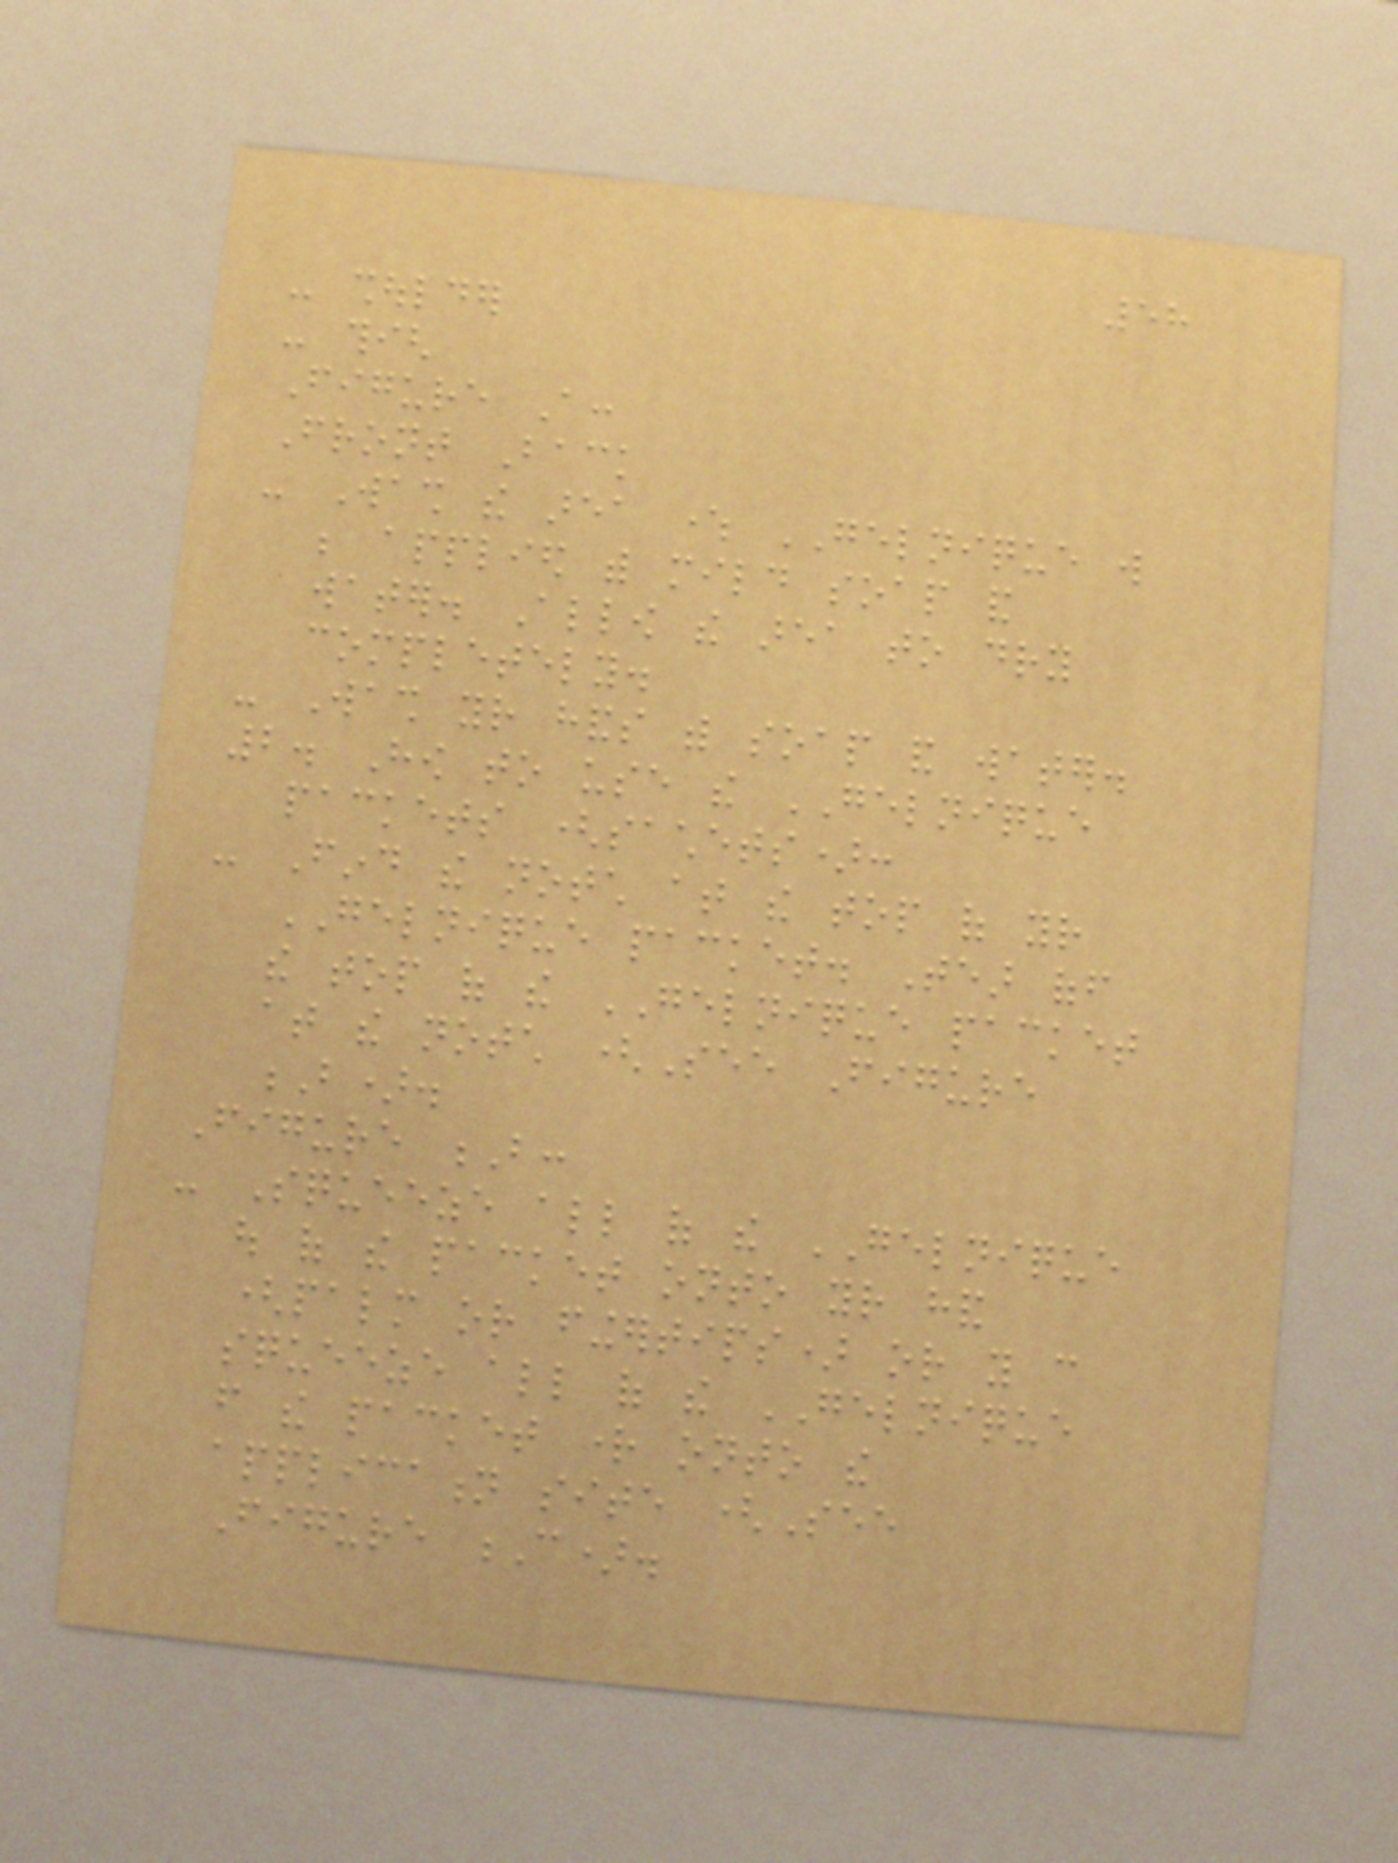58
- shoulder
- thigh
Figure A:
Front Back
- Wash the area where GELNIQUE will
be applied with mild soap and
water. Allow the area to dry
completely.
- Wash your hands with soap and water.
2. How to use the GELNIQUE
packets (sachets):
- Find the notch at the top of your
GELNIQUE packet. Tear off
the top of the GELNIQUE packet
at the notch (See Figure
B).
Figure B:
- Squeeze all of the GELNIQUE
out of the packet onto your hand
(palm or fingertips) or you can
squeeze all of the GELNIQUE
from the packet right onto the
application site (See
Figure C).
